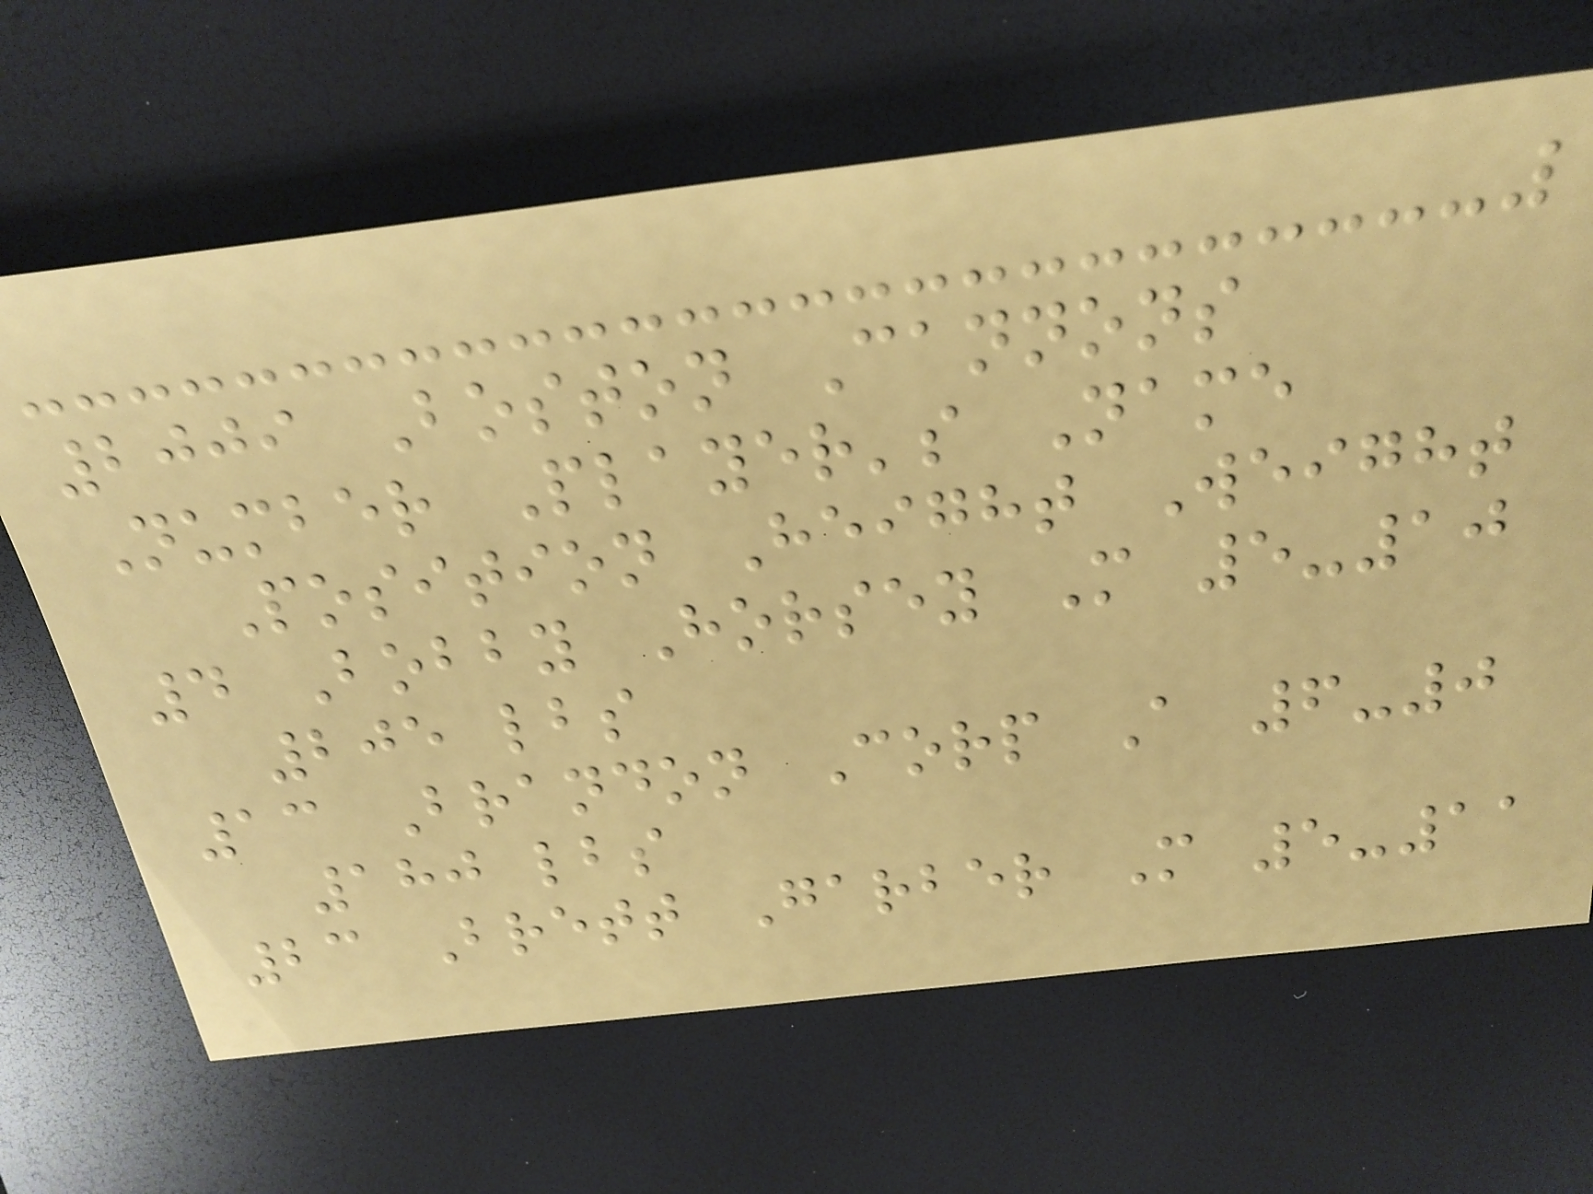2009 Boston Cannons
Number Player's Name
Position Height Weight
4 Bobby Horsey M 5-10
205 lbs
13 Brandon Corp A 6-0
180 lbs
23 Brett Garber M 5-11
